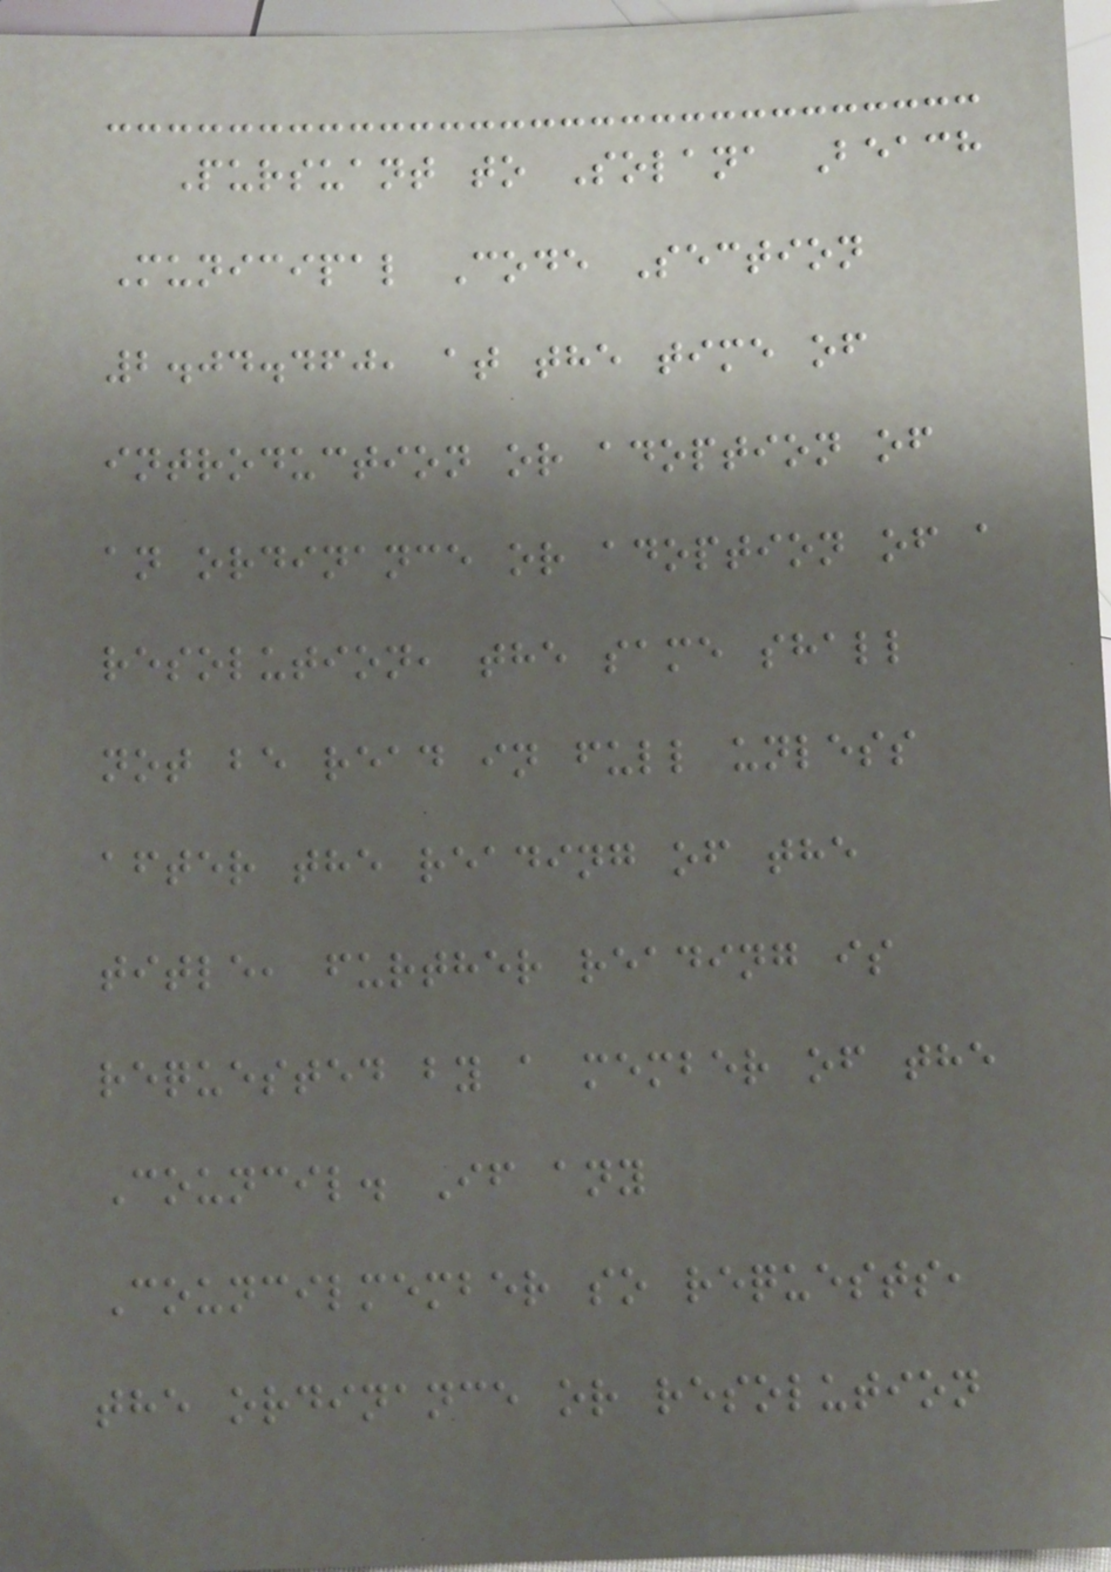Pursuant to Solana Beach
Municipal Code Section
2.04.460, at the time of
introduction or adoption of
an ordinance or adoption of a
resolution, the same shall
not be read in full unless
after the reading of the
title, further reading is
requested by a member of the
Council. If any
Councilmember so requests,
the ordinance or resolution
